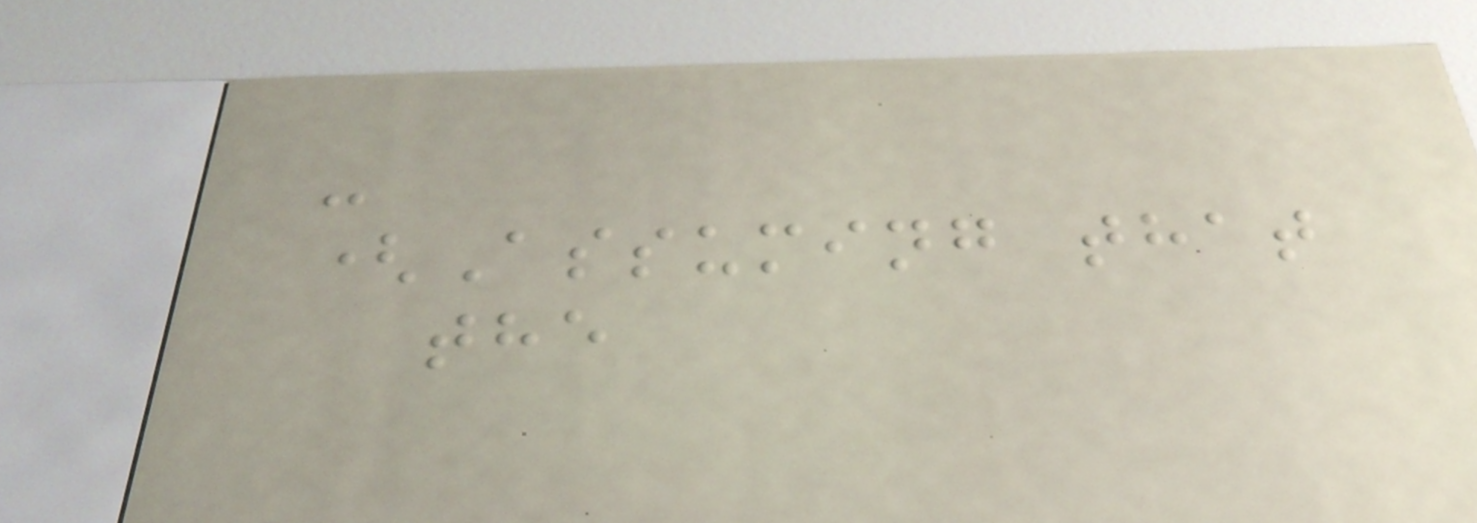-
(Assuming that
the
